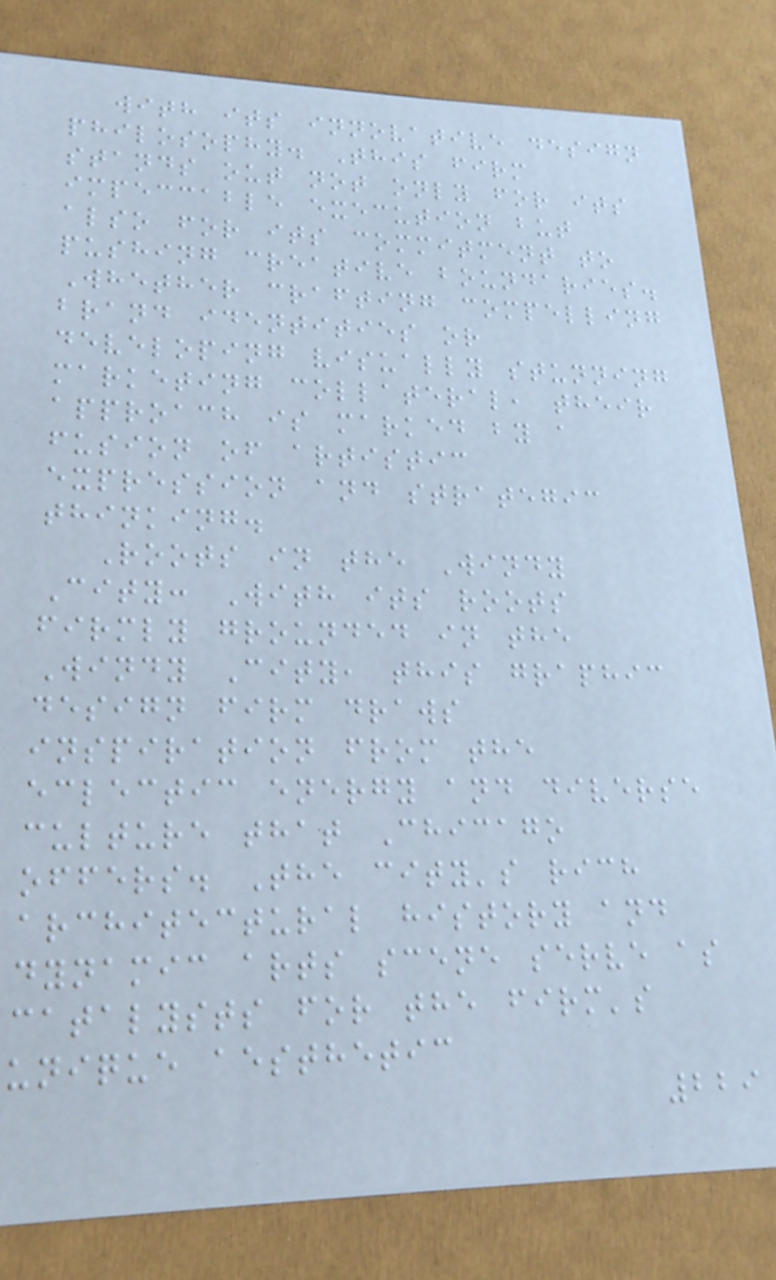with its innovative design
philosophy. This firm
stands out not only for its
impeccable execution but
also for its commitment to
pushing creative boundaries.
Whether crafting compelling
brand identities or
developing visually stunning
marketing collateral, their
approach is marked by a
fusion of artistic
expression and strategic
thinking.
Roots in the Windy
City: With its roots
firmly grounded in the
Windy City, this graphic
design firm draws
inspiration from the
eclectic energy and diverse
culture that Chicago
offers. The city's rich
architectural history and
dynamic arts scene serve as
catalysts for the firm's
unique aesthetic
229
